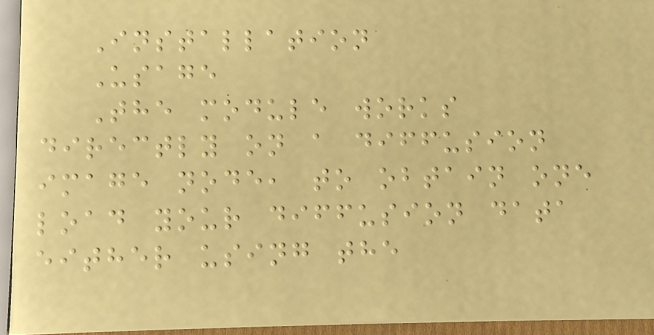Installation
Usage
The module works
directly on a diffusion
image node, to obtain one
load your diffusion data
either using the
